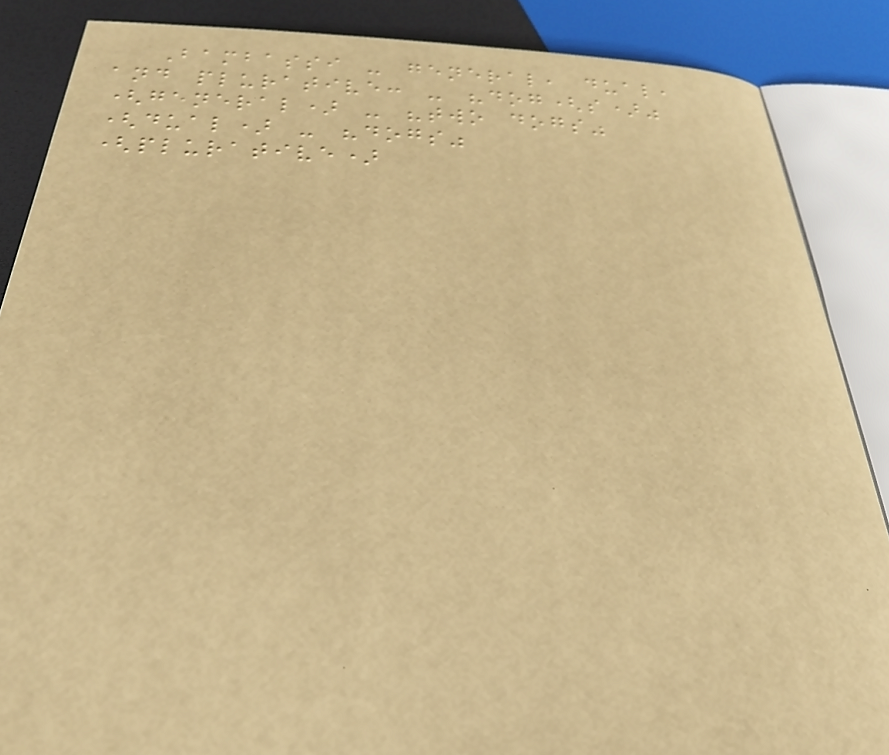Bambassi - general, dual,
and plurative: - "dog(s)"
(general) - "two dogs"
(dual) - "dogs"
(plurative)
